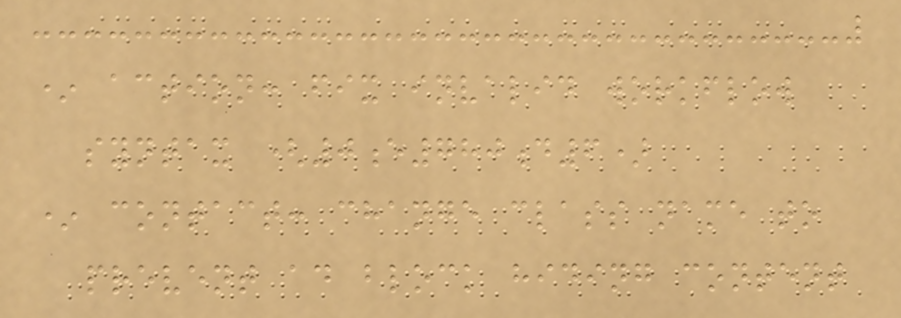* action: fix invalid workflow
syntax (0e780d6)
* contact: change class name to
prevent ad block hiding content
